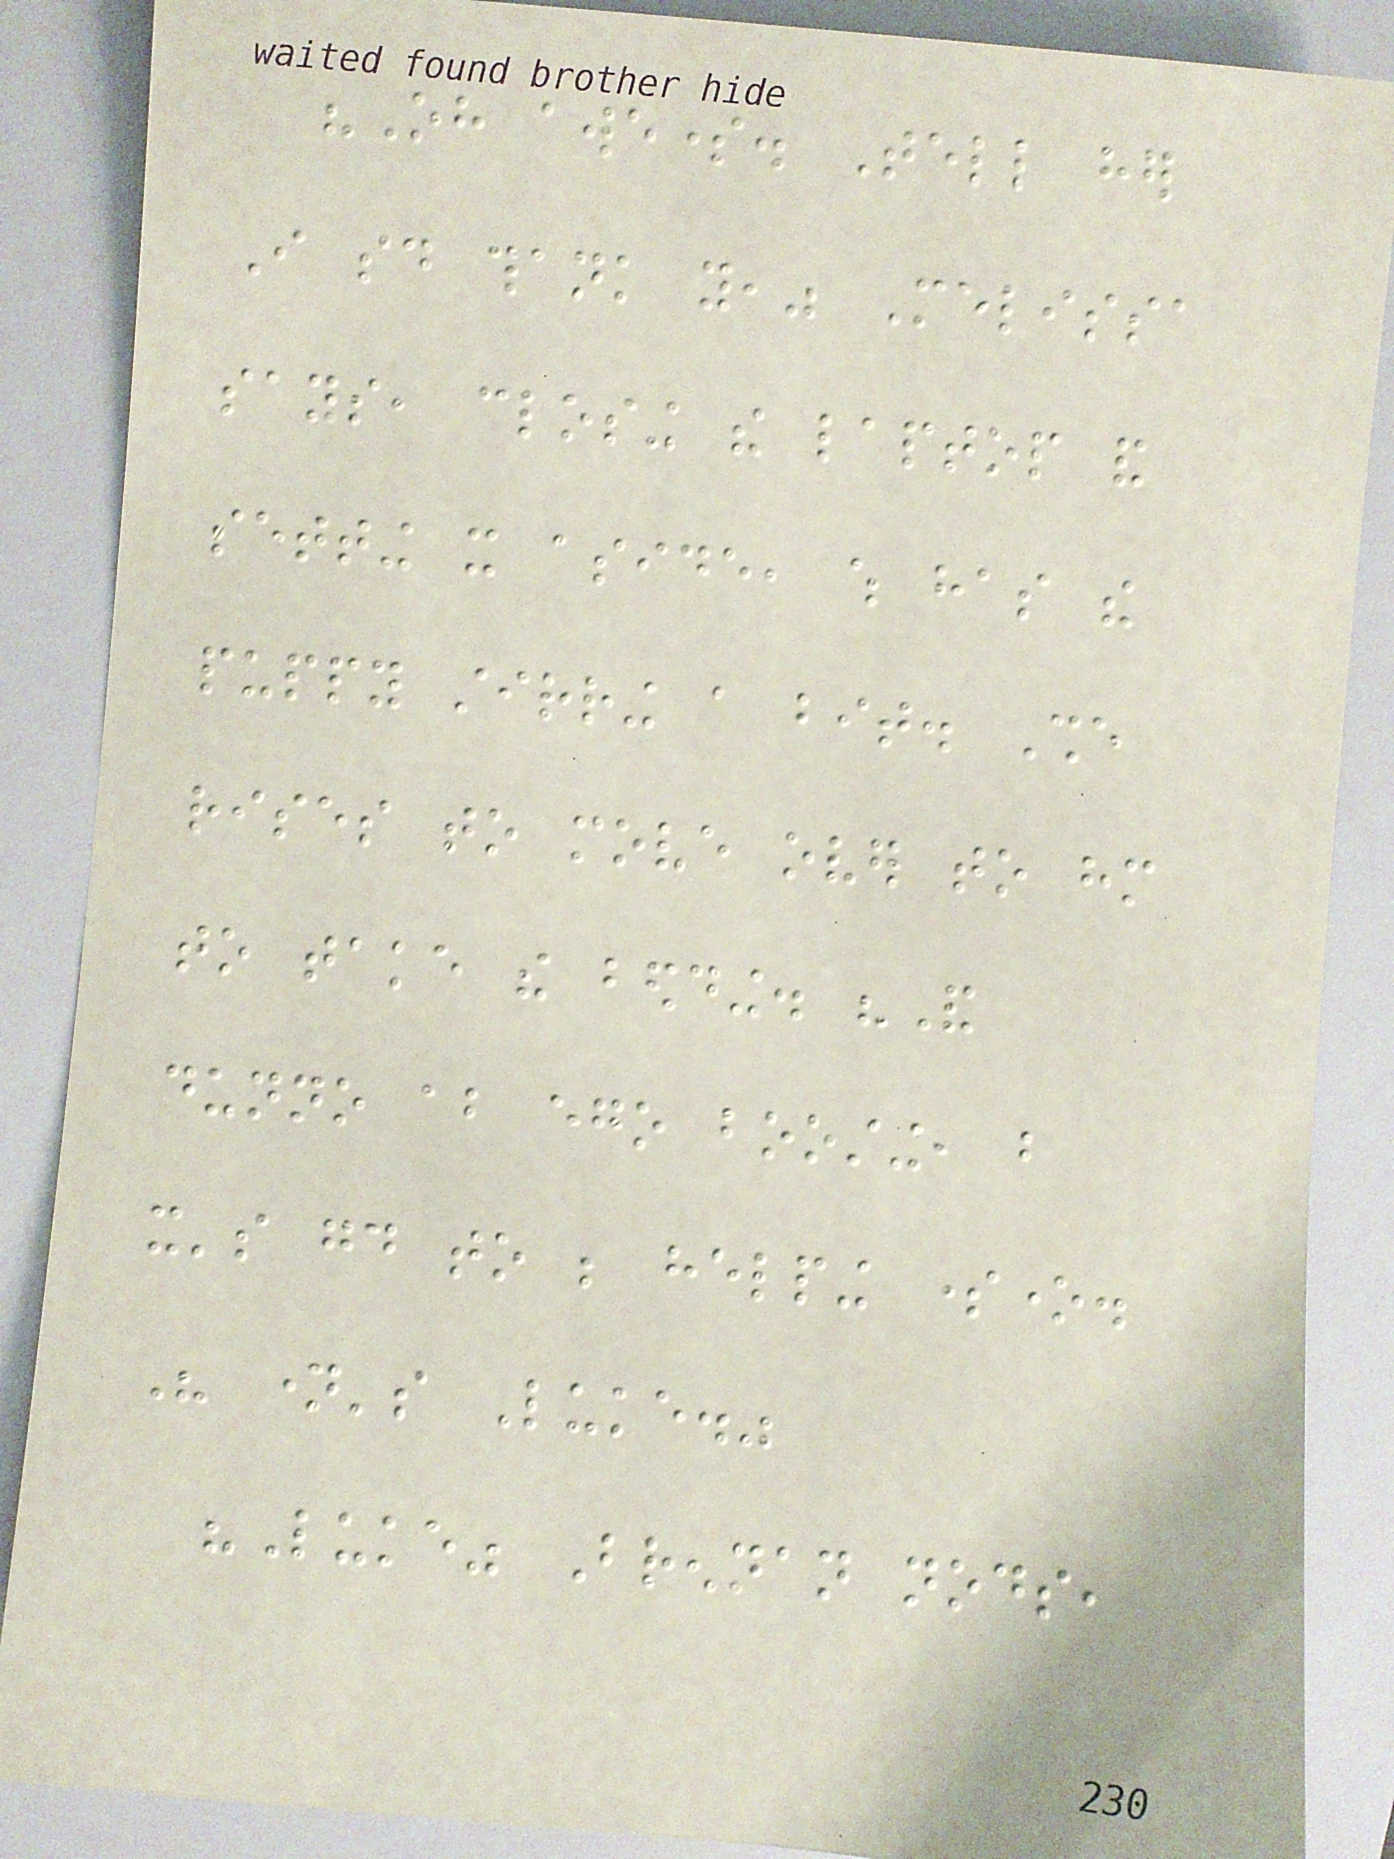"Oh awesome. Tell her
I said thank you," Melissa
says, closing the laptop and
setting it aside, which has the
puppy stirring a bit. She
rises to move over to him
to take the bedding. "And
dunno about ego boosting, but
it's good to be helping someone.
His name's Luke."
"Luke" Brennan nods,
